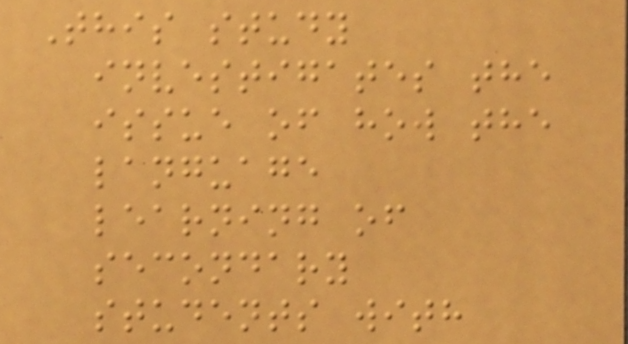This study
investigates the
issue of how the
language
learning of
secondary
students with
